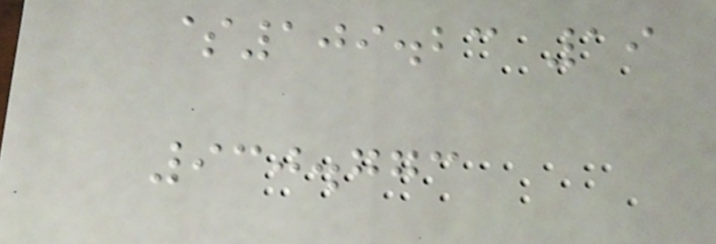$109.23 19
930.773
